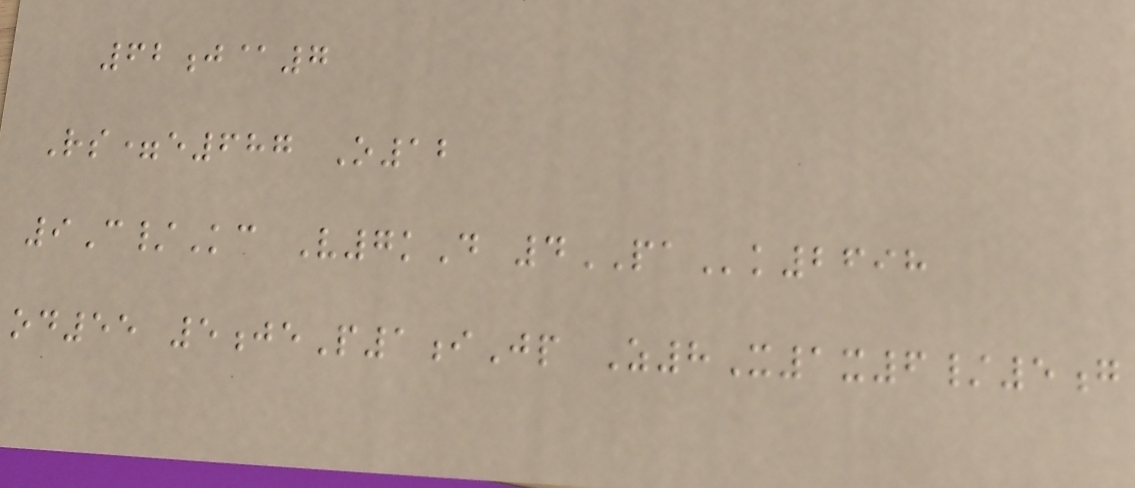62j@7
Rs=e687 O12
9C/Kc V7kD 4PAk2698
od55 5jeP1iJp Z8X1x6/5g
